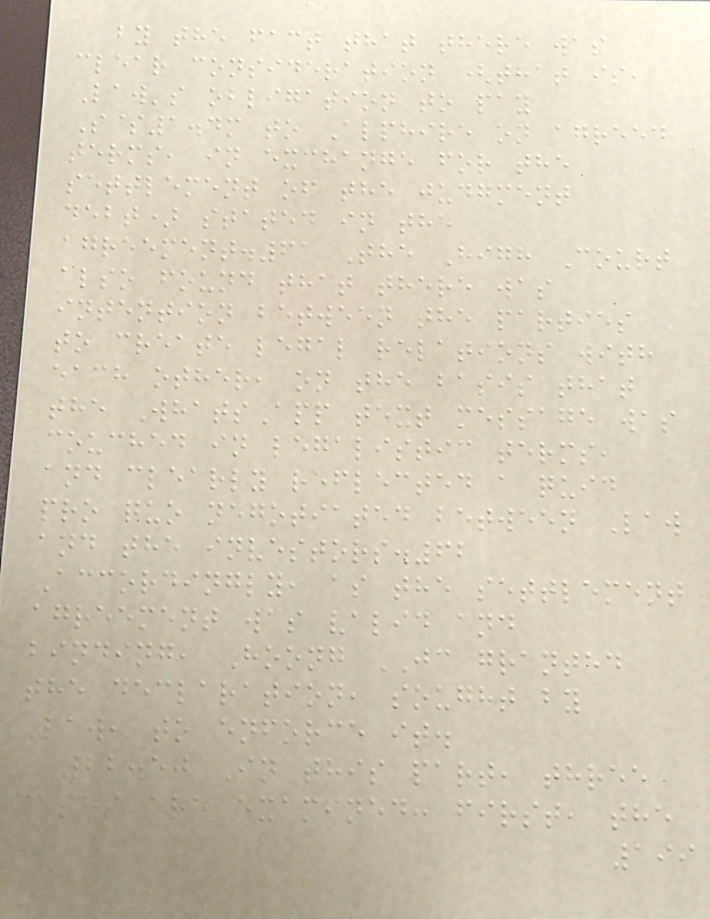by the fact that there was
clear consideration (that is,
Law's obligation to pay
S$1.4m to Alphire on agreed
terms, in exchange for the
settlement of the judgment
debt) stated in the
agreement.61 The High Court
also found that there was
intention between the parties
to create legal relations with
each other, on the basis that
the WhatsApp text message was
couched in legalistic terms,
and clearly reflected a quid
pro quo negotiated between Law
and the investors.62
Accordingly, as the settlement
agreement was valid and
binding, Hoong JC granted
the declaration, sought by
Law, to enforce it.
22.50 In this part, three
cases are examined: first, the
199
